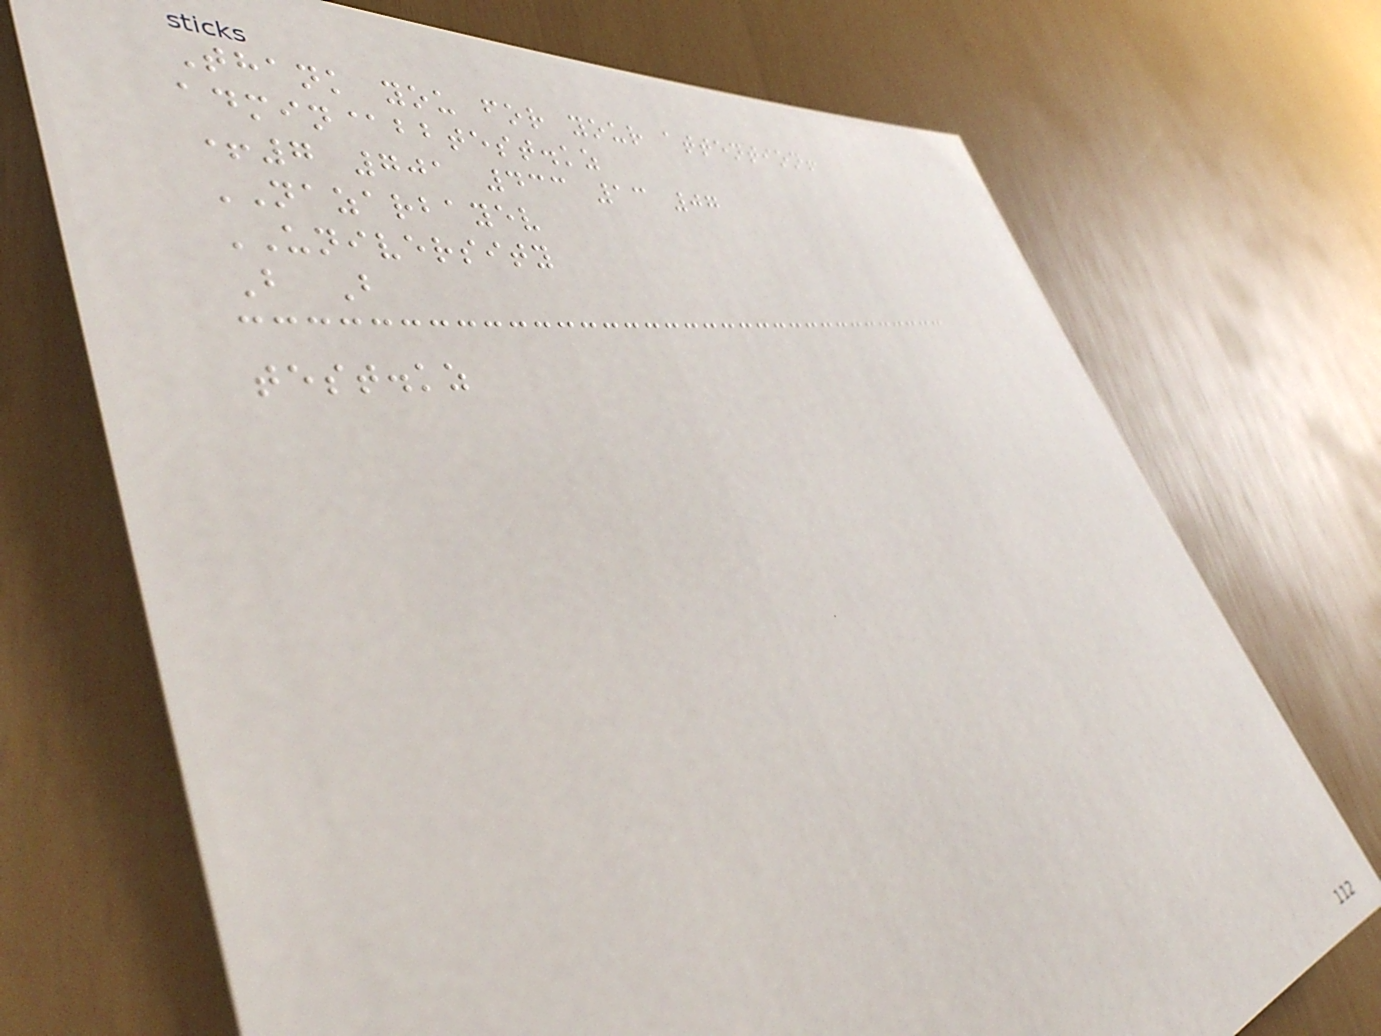Thank you for your attention!
admin@bbtest.kz
+7 701 433 13 07
NAZARBAYEV
UNIVERSITY
B B
test.kz
